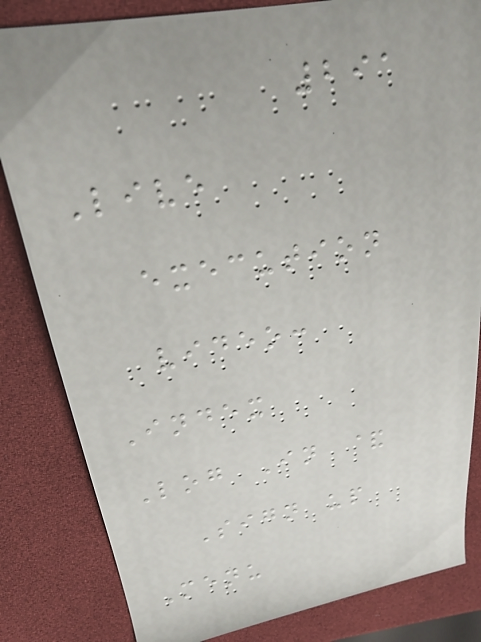291
Live
execution
video:
Index
Log In &
Sign up
Menu
